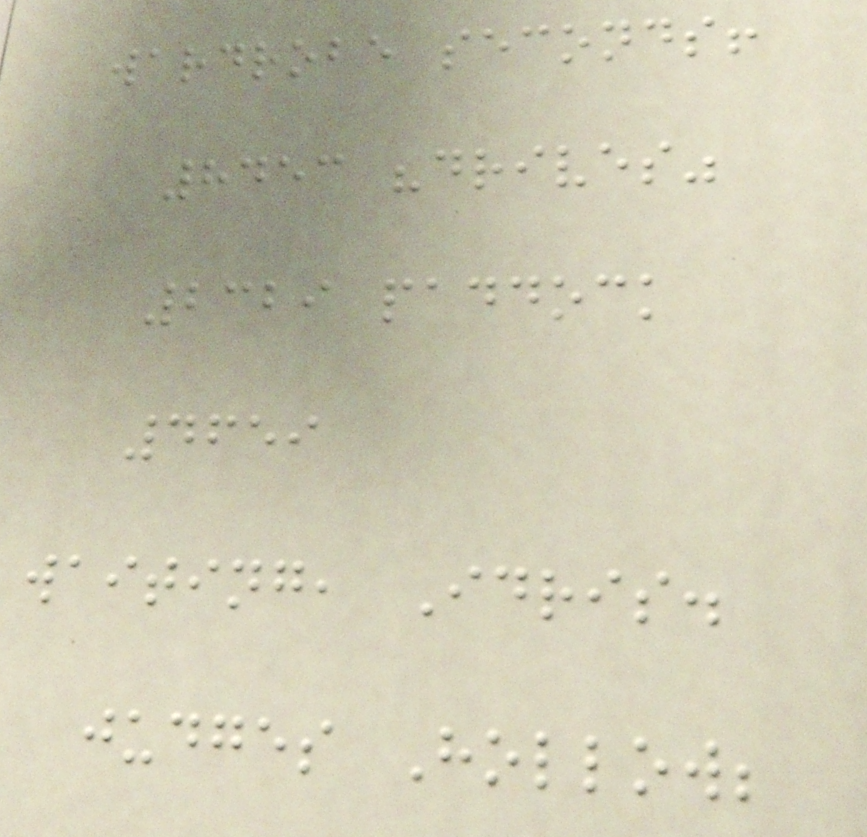wardrobe seconds!
8453 "drives"
2329 paddock
4659
waiting, Idris.
judges Hollow;
